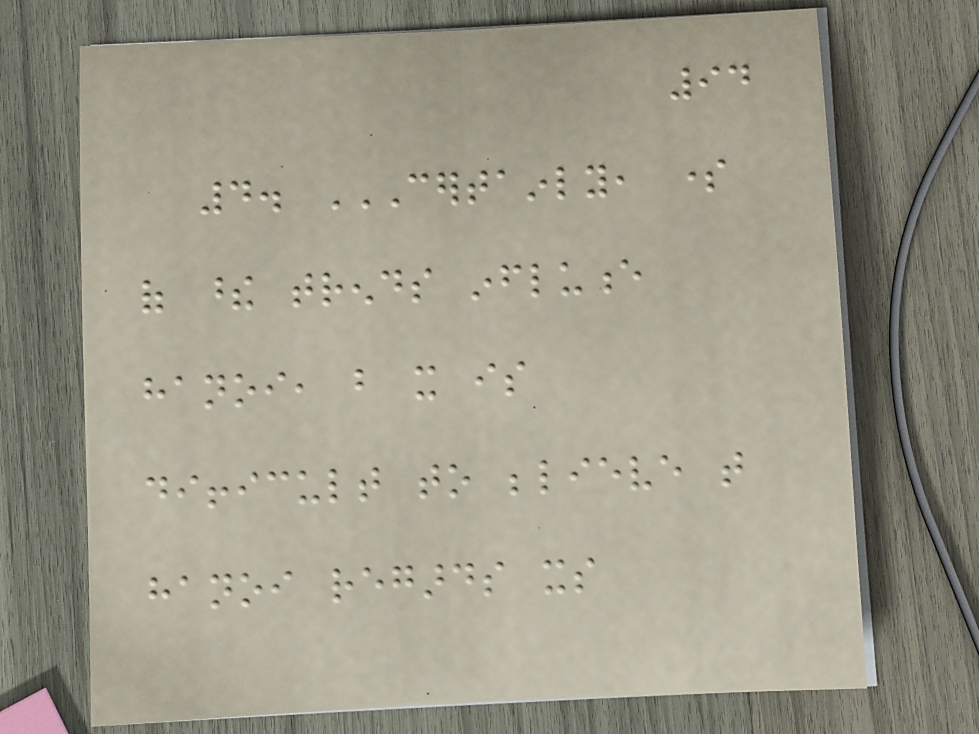94
4. CERTAINLY, SOME
OF THESE TRENDS INFLUENCE
HANOI, BUT IT IS
DIFFICULT TO BELIEVE THAT
HANOI REGARDS ITS
